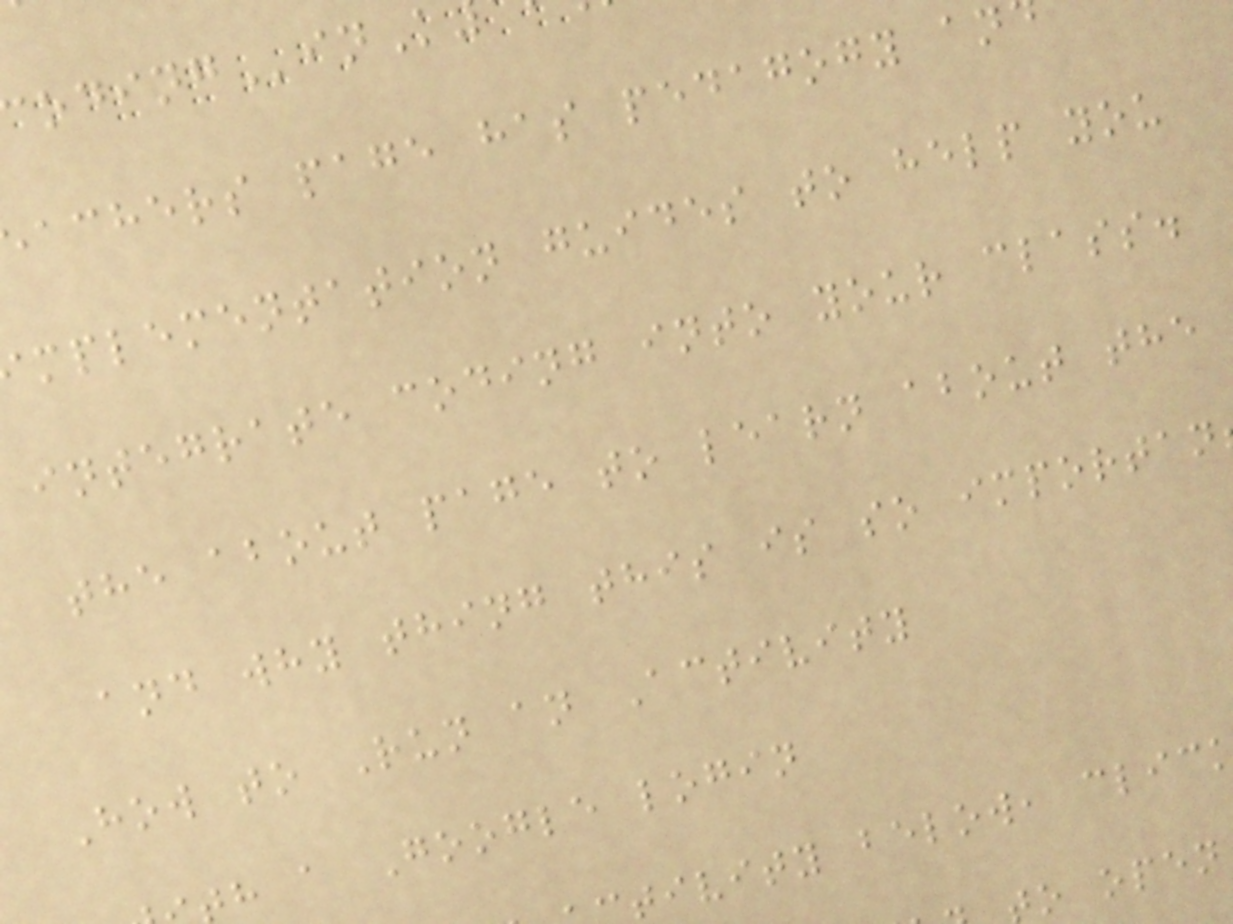achers page has pedagogy an
mplementation guides to help you
integrate coding into your class.
the about page to learn about the
and why thing this is so importan
How to Run an Activity
h a Google login
tivity below, clic
